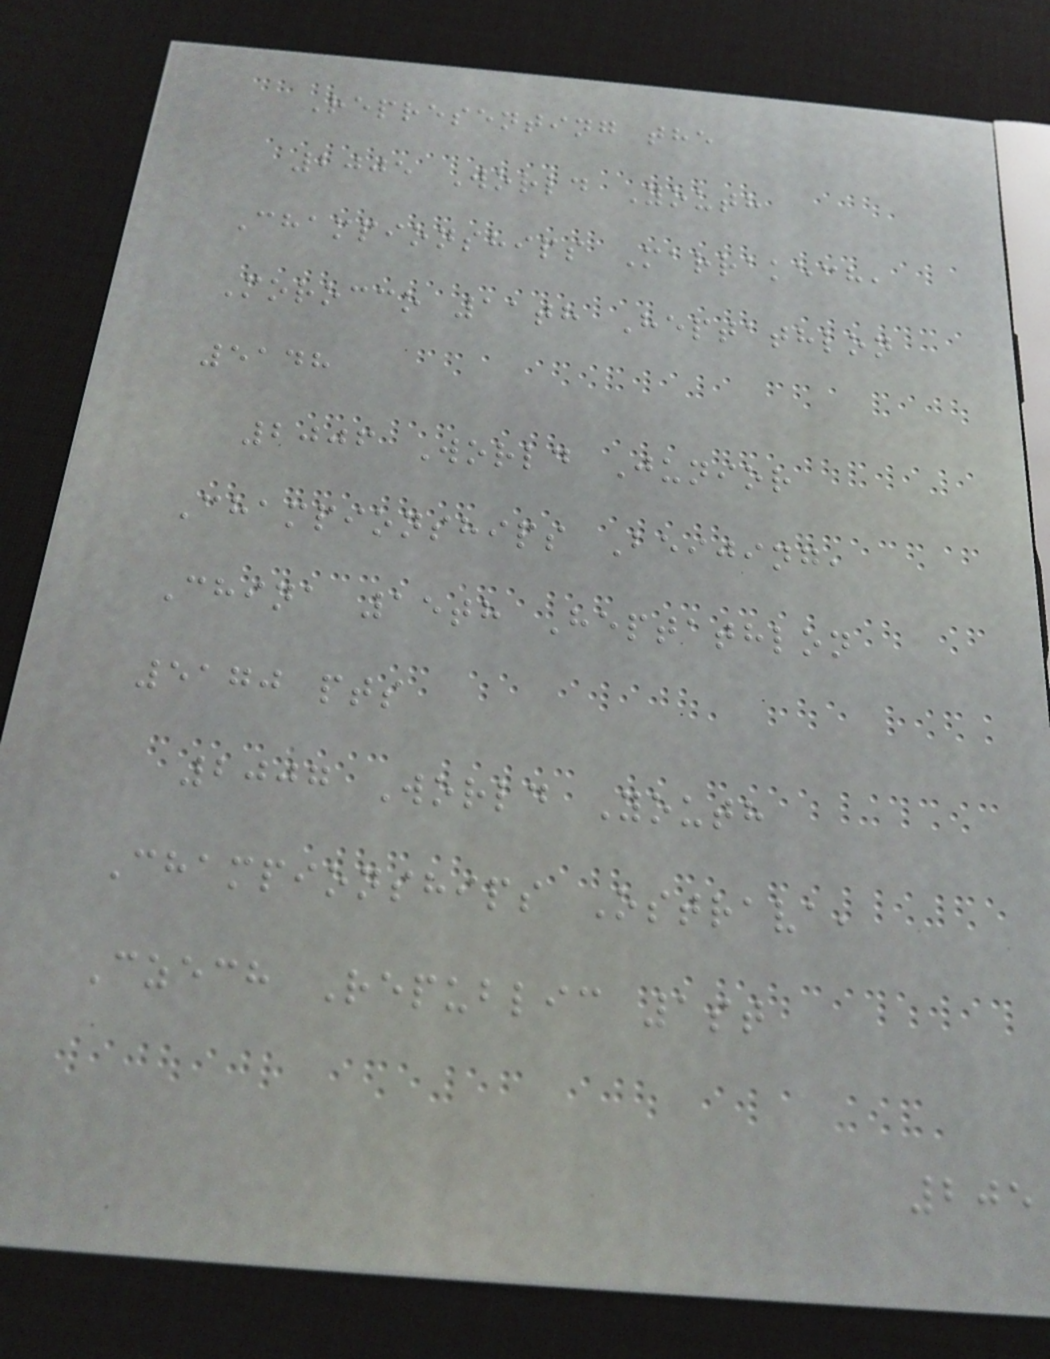Representing the
2005 World Youth
Championships Marrakech,
Morocco 11th Heptathlon
5148
2006 World Junior
Championships Beijing,
China 15th Heptathlon
5170 pts
2007 World Youth
Championships Ostrava,
Czech Republic 1st
205
